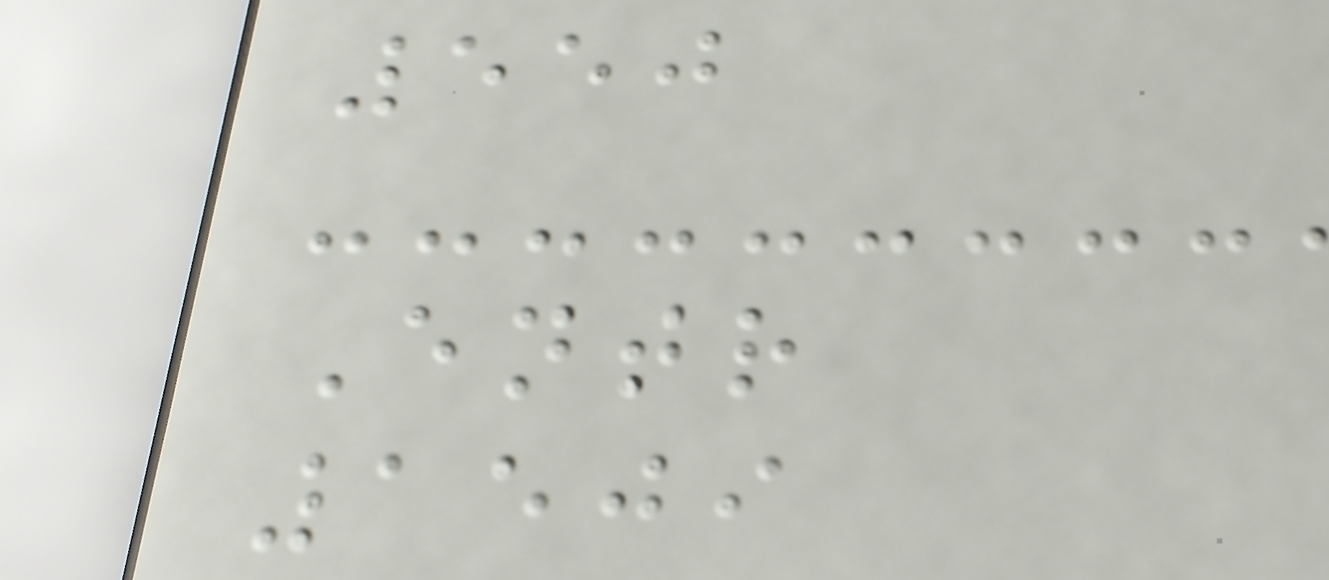550
Entr
1509
